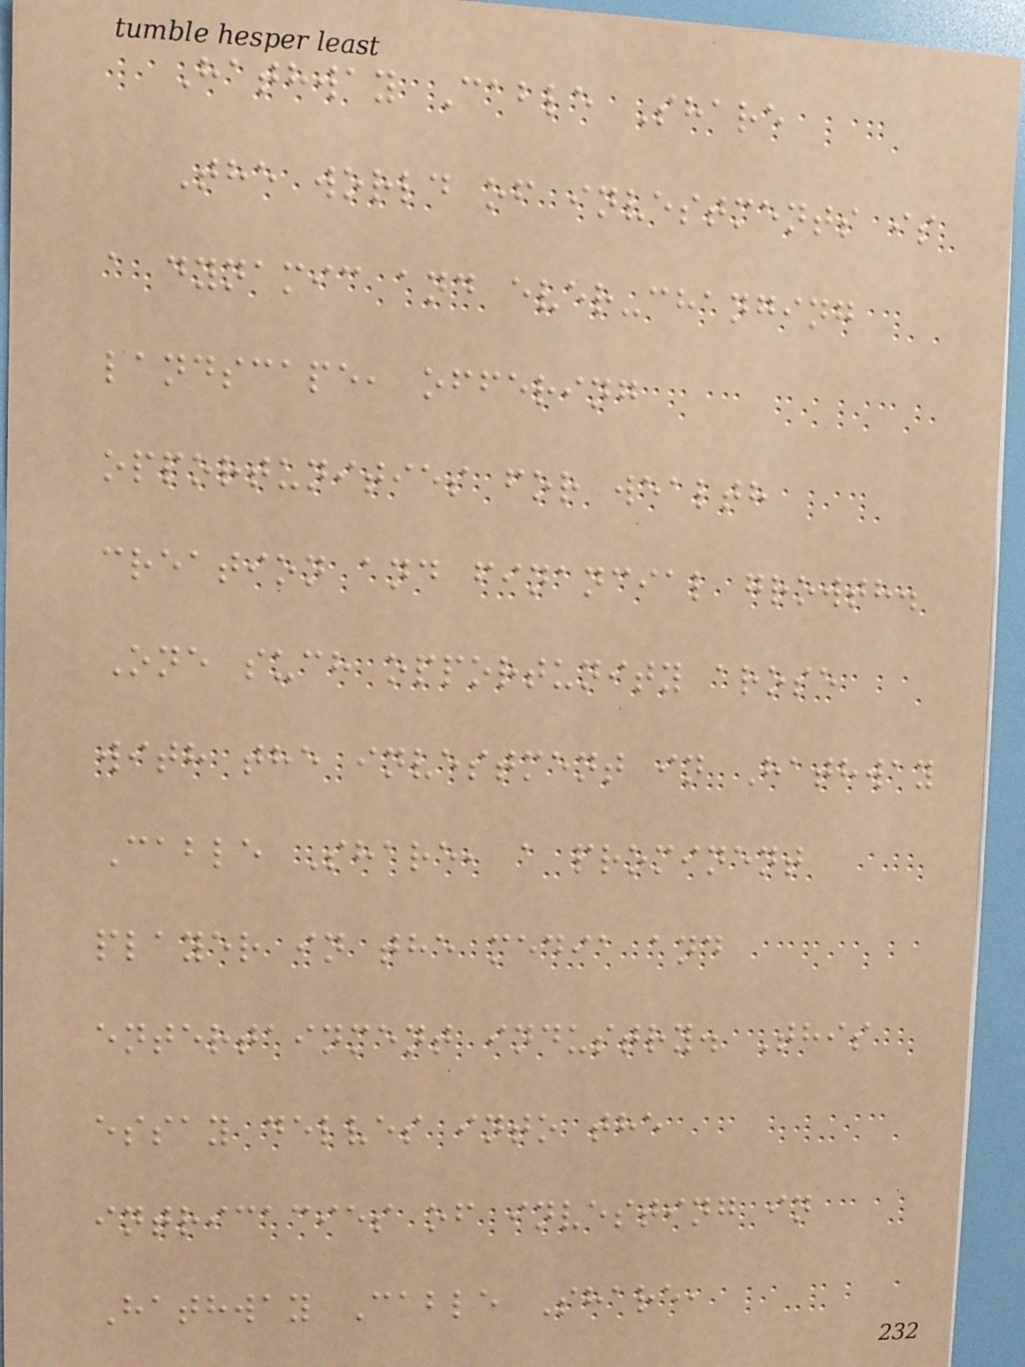Hathway Cable Share
The world of investments is
a dynamic and ever-changing
landscape, offering
opportunities for wealth
creation and financial growth.
One such opportunity arose
with the investment in Hathway
Cable Share, a prominent
player in the media and
entertainment industry. This
essay delves into the
intricacies of investing in
Hathway Cable Share,
